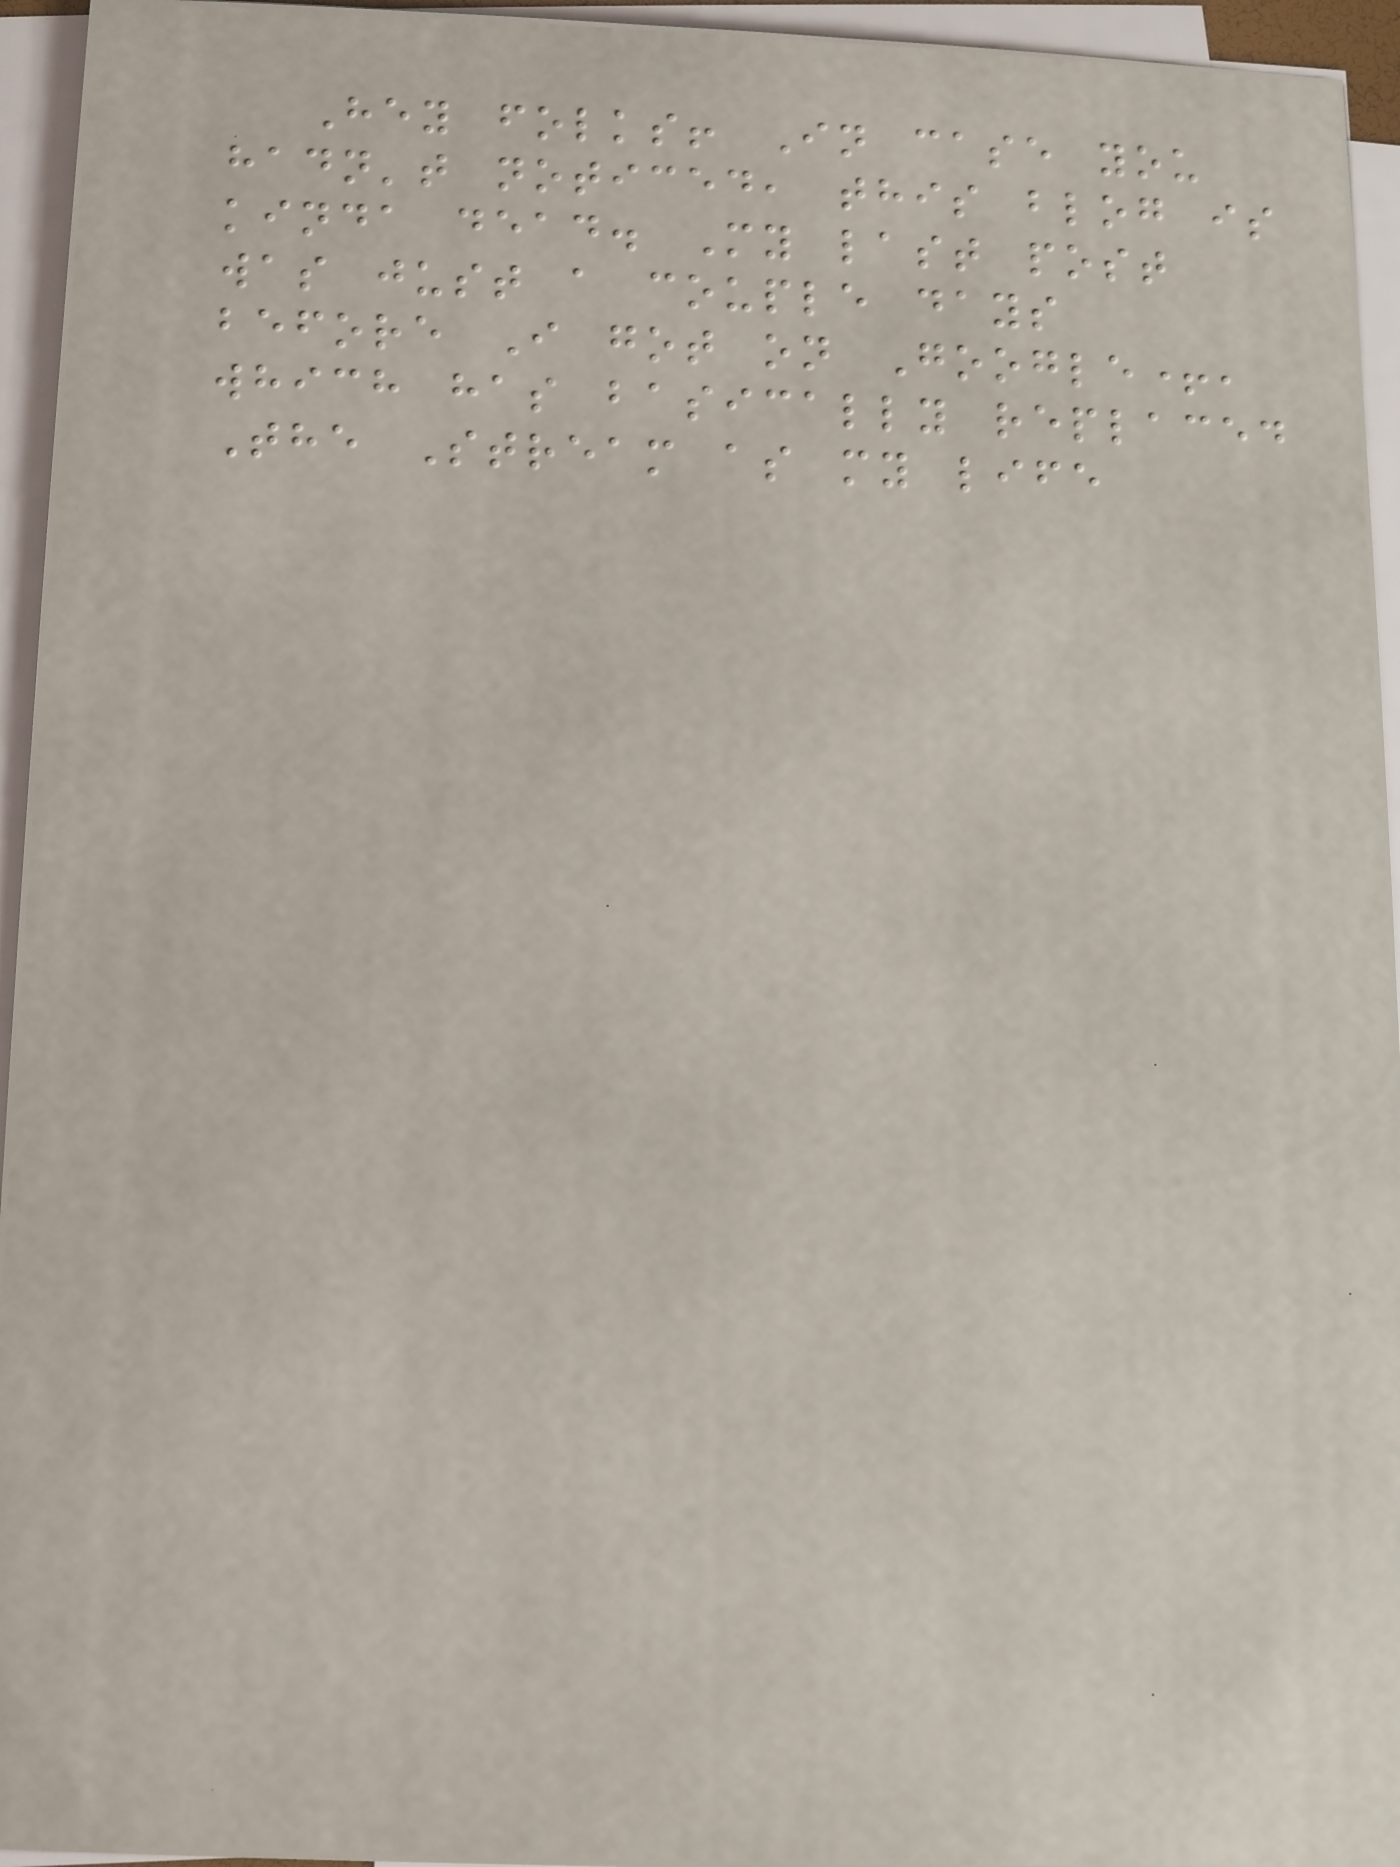Hey folks! In case you
hadn't noticed, this blog is
kinda dead. My last post
was just a couple days
before I got on Google+,
which has basically replaced
The Stream as my life
